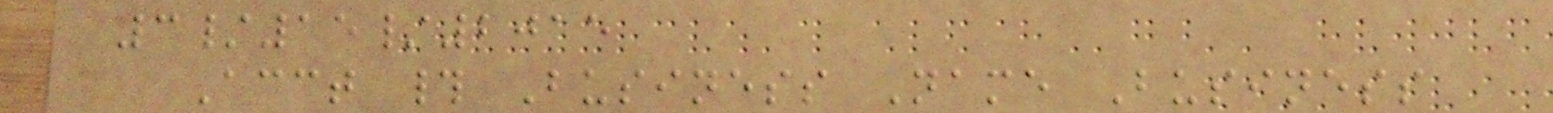3/15/2015
Acct # Business Name Business
